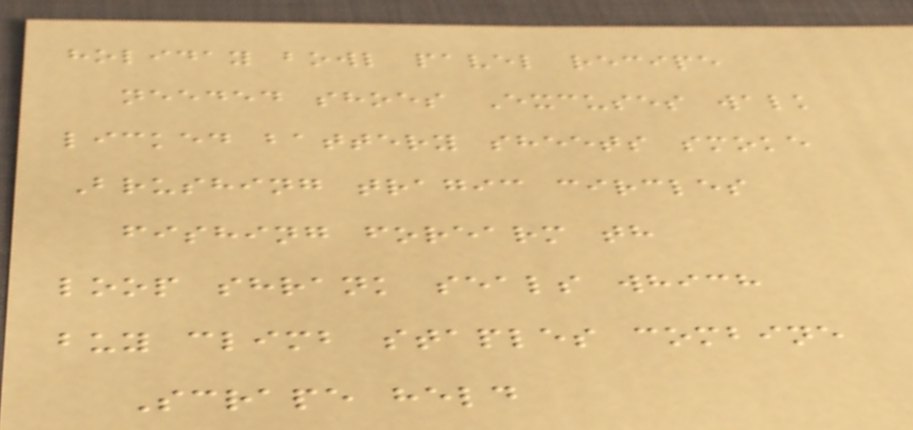holiday bowl pavel recipe
needed shoes Excuses walk
licked battery sheets smoke
Brushing tragic circles
fishing forearm th
loop shrank seals which
buy climb staples combine
Scrape held
